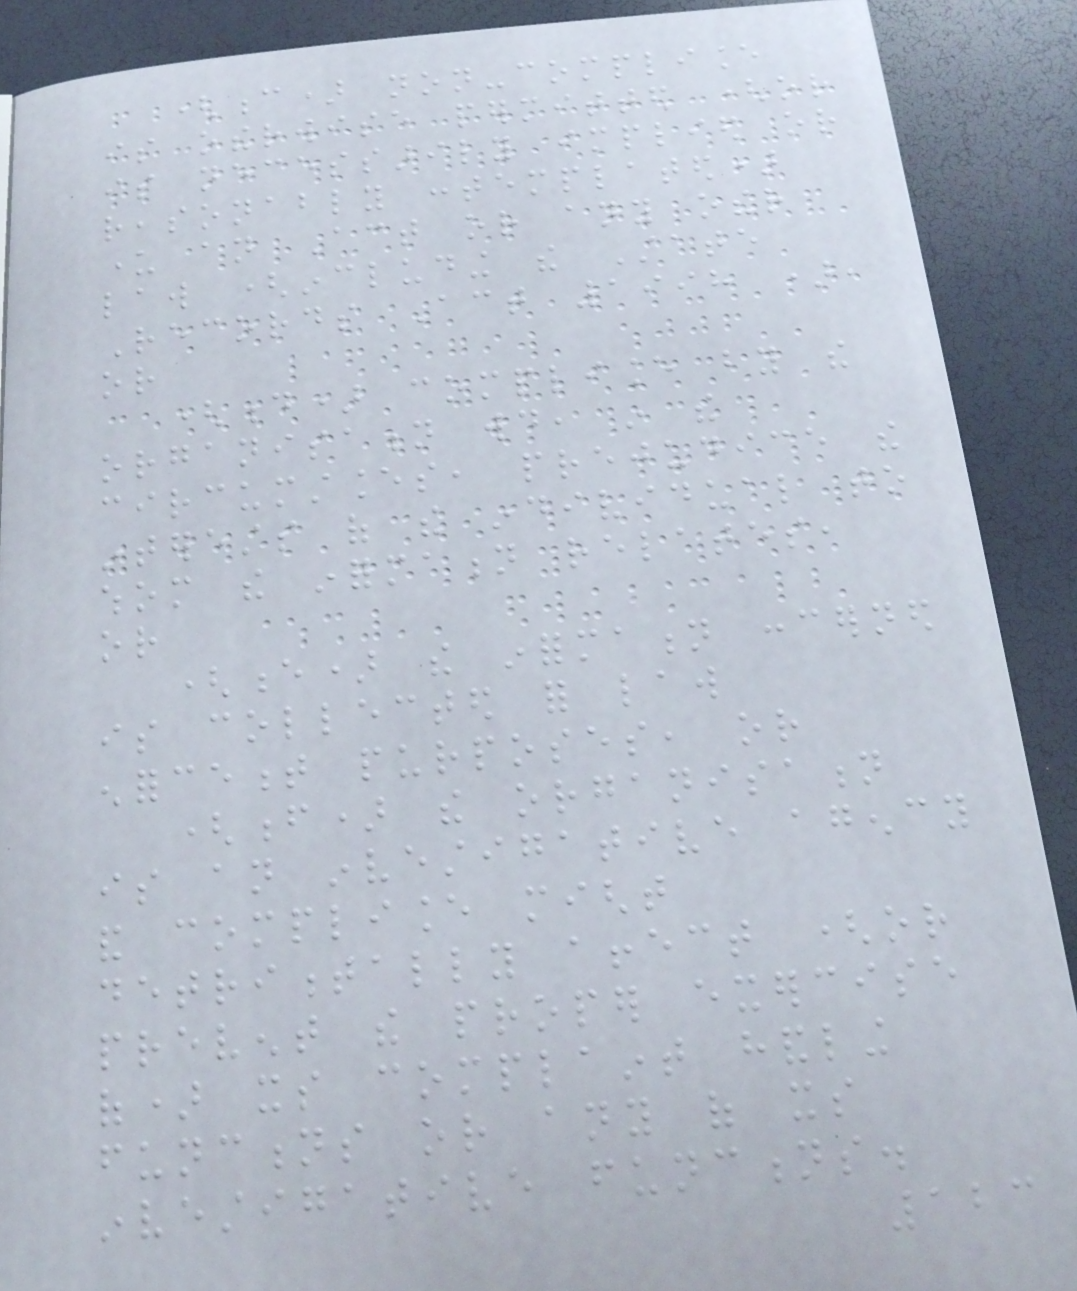(c) non-compliance
is otherwise permitted (or
is necessarily implied or
reasonably contemplated)
under an Act or any other
law (including the State
Records Act 1998 ),
or
(d) compliance by the
organisation would, in the
circumstances, prejudice the
interests of the individual to
whom the information relates,
or
(e) the information concerned
is collected for law
enforcement purposes, or
(f) the organisation
is an investigative agency
and compliance might
detrimentally affect (or
prevent the proper exercise
of) its complaint handling
functions or any of its
investigative functions.
123
